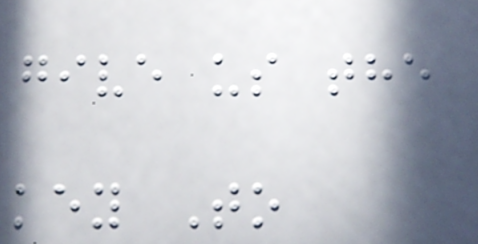give us the
key To
